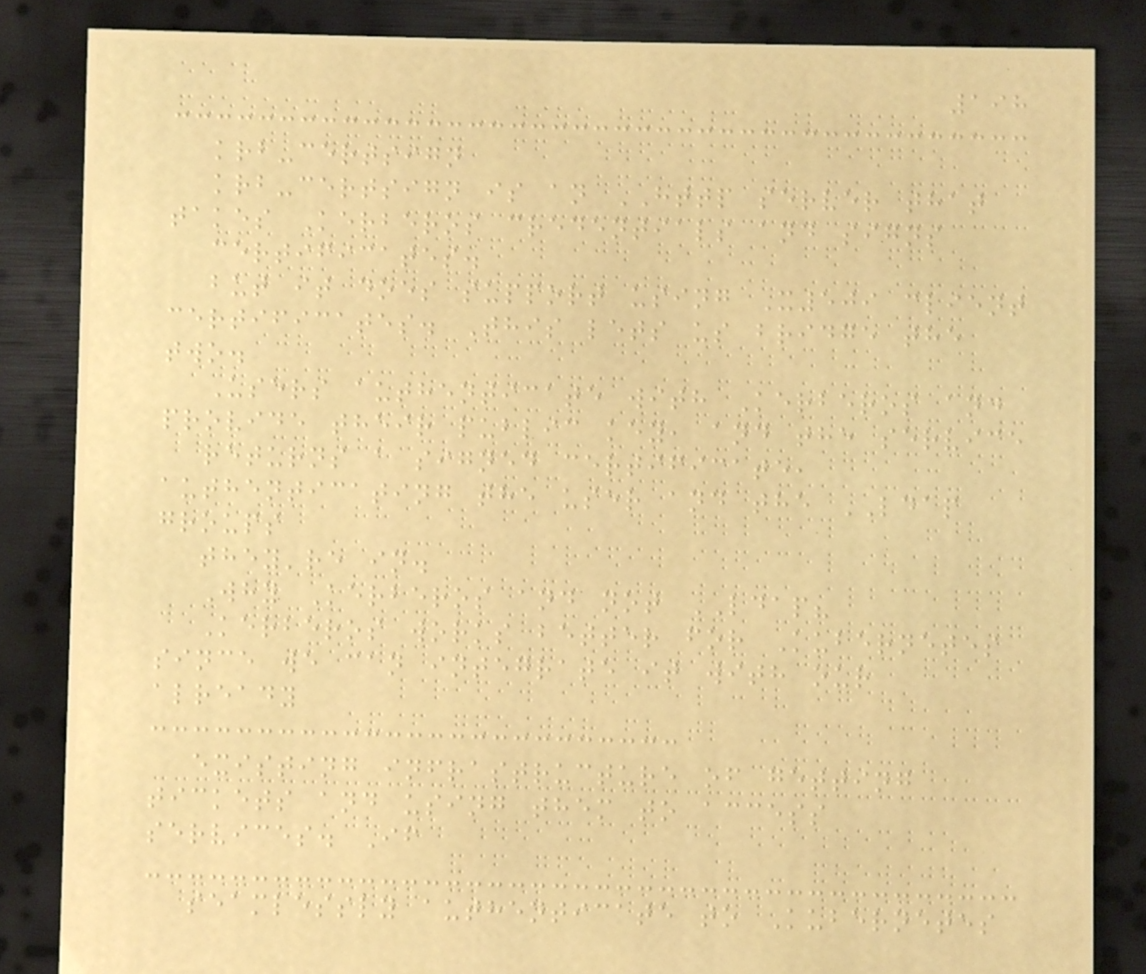198
krb-certsign
krb-certsign is an HTTP server that
takes Kerberos credentials and signs
certificates.
but it does support using X509 client
certificates. This lets us bridge the
two.
Users authenticate with Kerberos and
provide their public key, and the service
returns a signed certificate,
authenticating the user and the LDAP
groups
they're in.
Why Kerberos and not LDAP?
Kerberos works better for Kubernetes
since we can integrate it with our
already
existing infrastructure of getting
tickets and using them to access
services. If
seamlessly authenticate to Kubernetes
